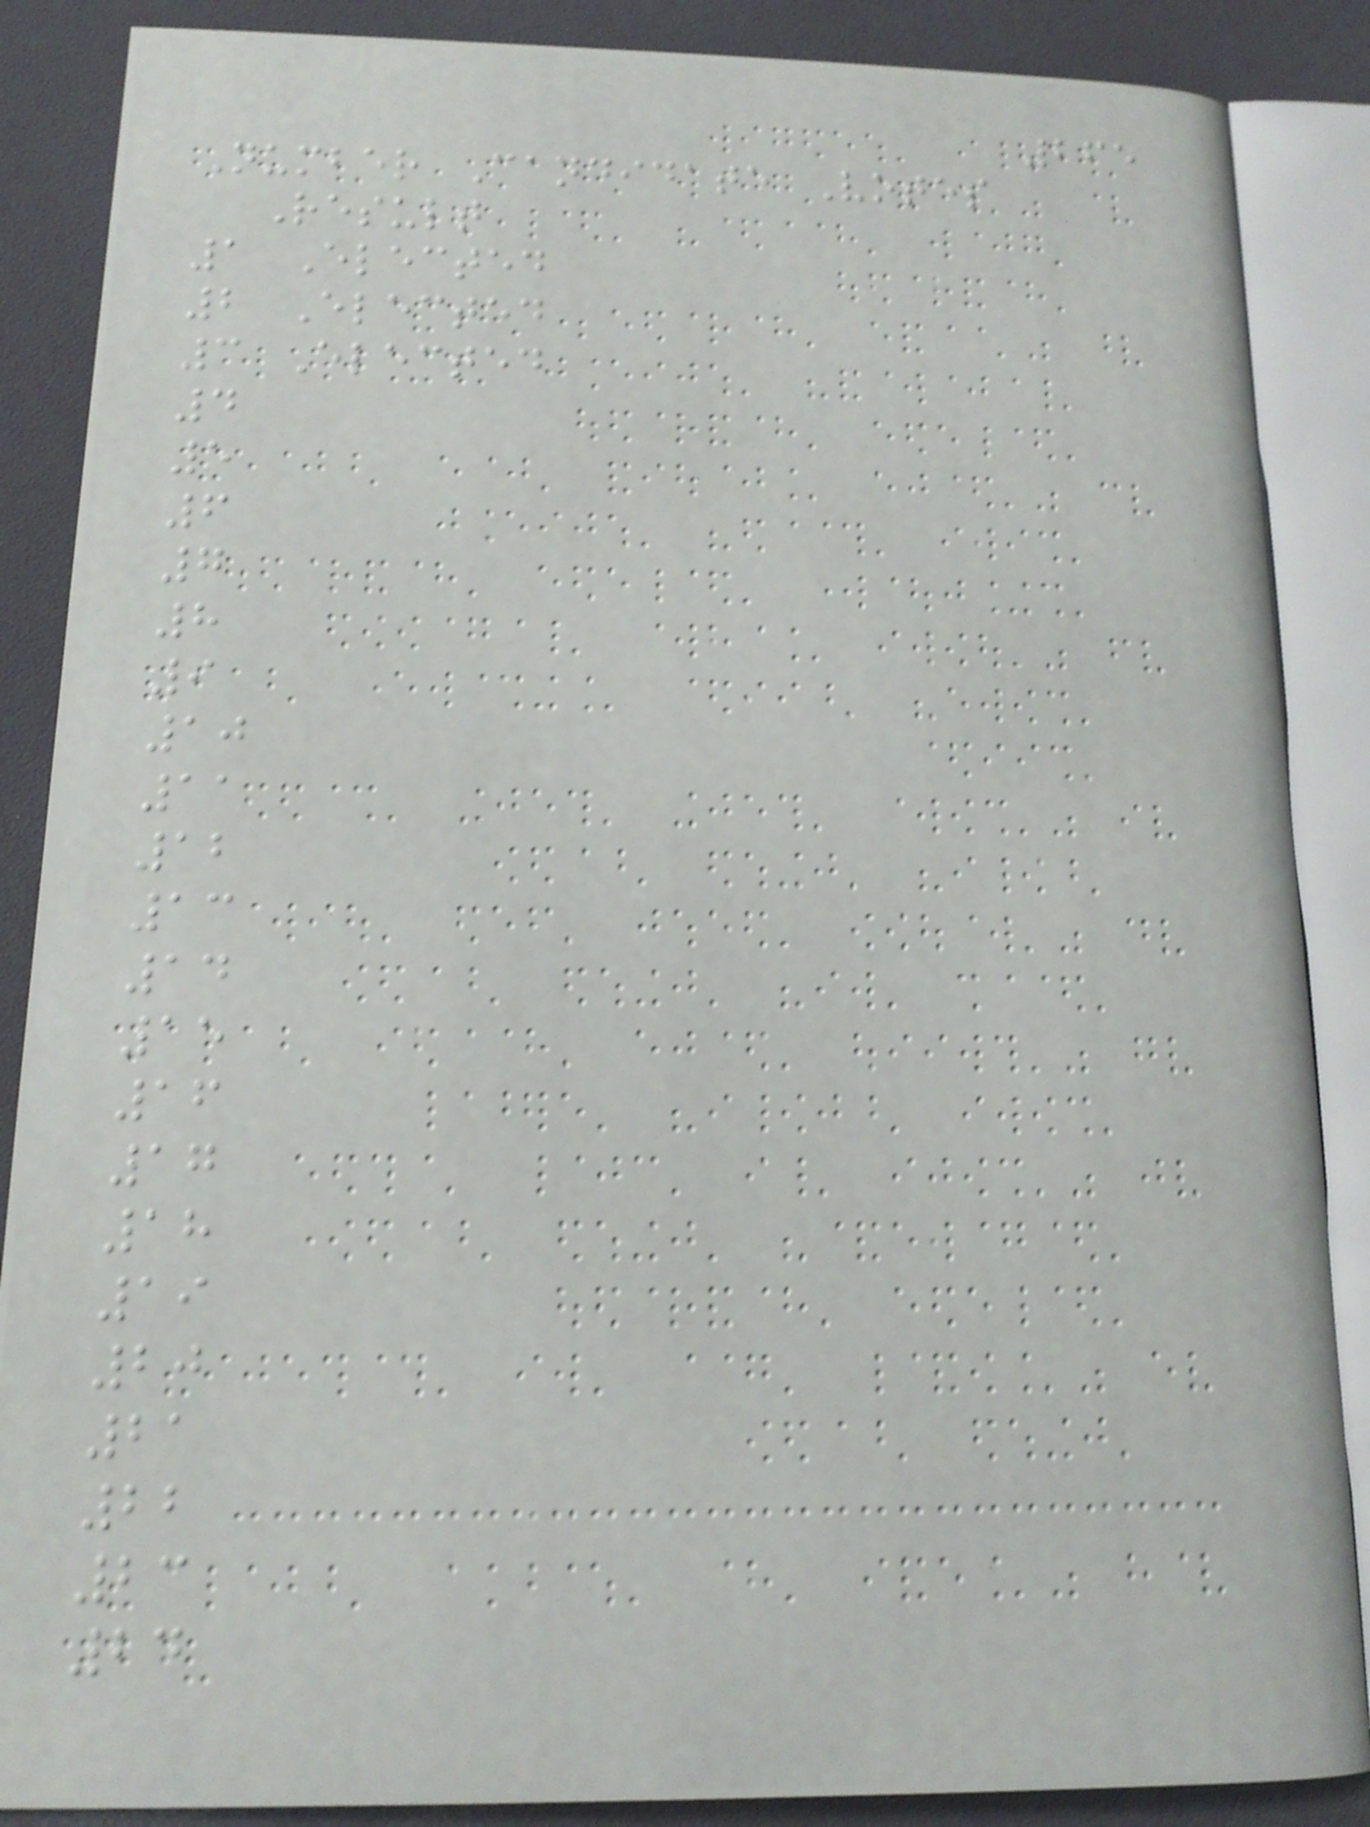265
Number Candidate Votes
Result
1 Elected
2 Elected
3 Elected
4
5
6
7
8
9
10
11
12
13
14
15
16
17
18
19
20
21
22
23
24
